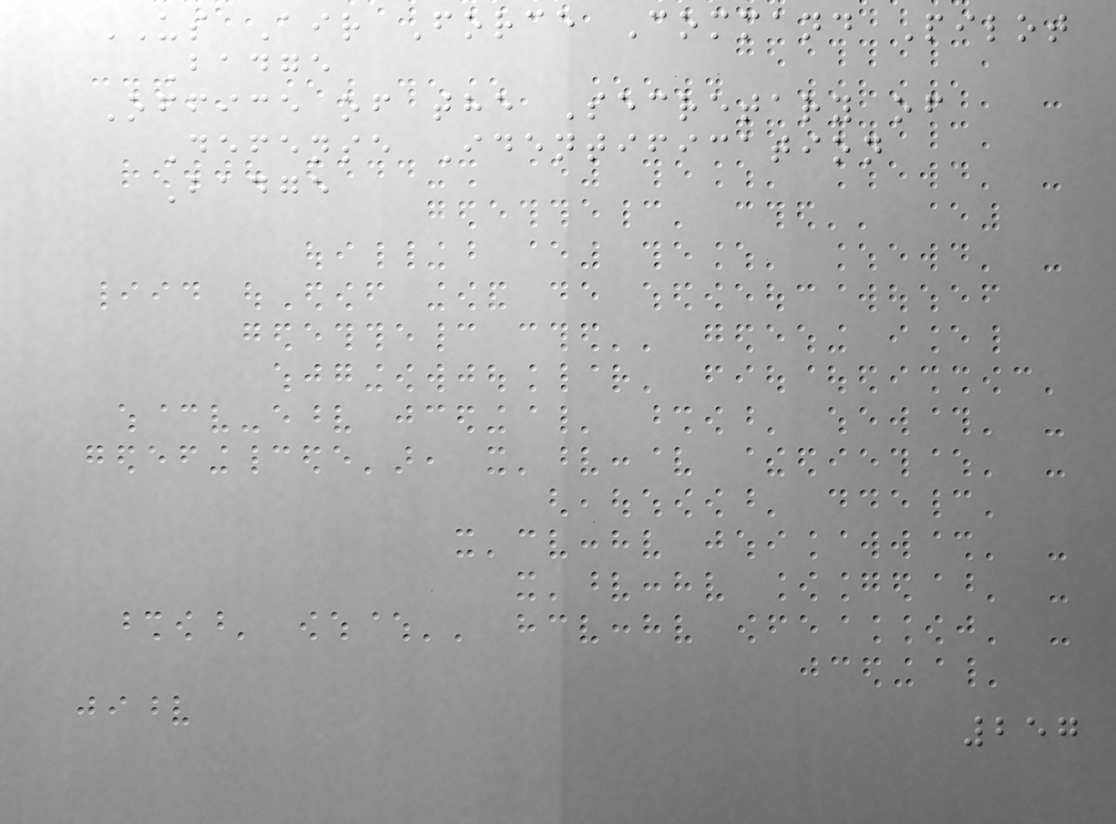US Air Force Command Pilot
Badge
Office of the Secretary of
Defense Identification
Badge
257
